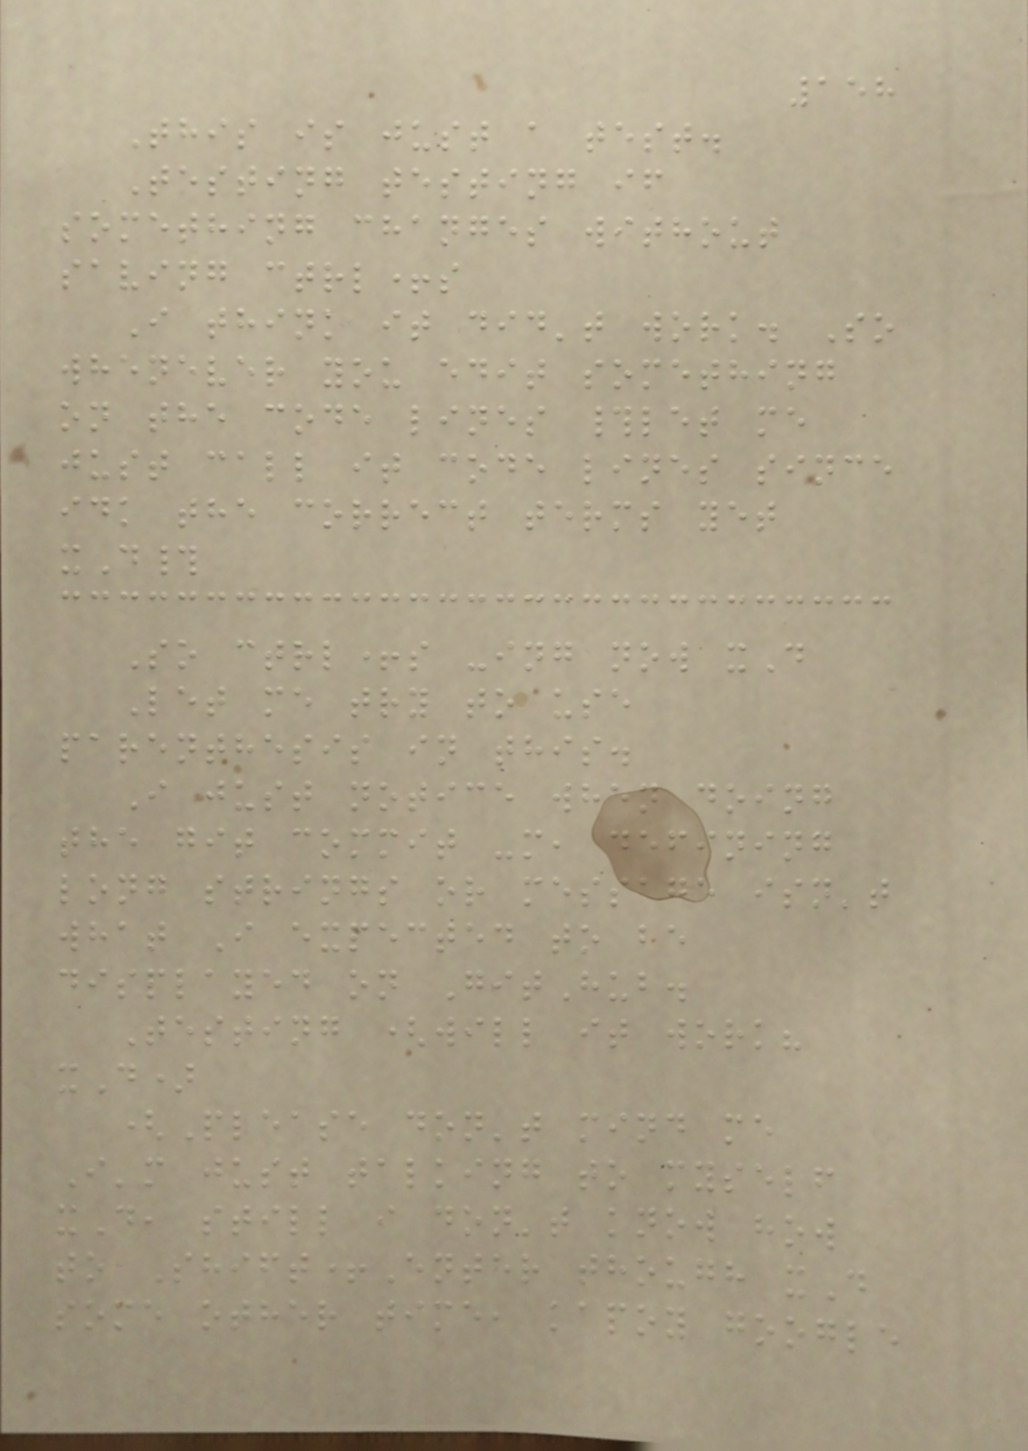158
This is just a test.
Testing testing if
something changes without
saving ctrl+s
I think it did't work. So
whenever you edit something
on the code lines #let me
just call it code lines since
idk the correct terms yet
xD#
So ctrl+s -ing now xD
Let me try to use
parenthesis in this.
I just notice when doing
the git commit -m, defining
long strings or message isn't
what I expected to be
displayed on GitHub.
Testing (will it work?
xD)
(Please don't mind me
I'm just talking to myself
xD, still i don't know how
to Shift+Enter though xD
some other time, kapoy google
